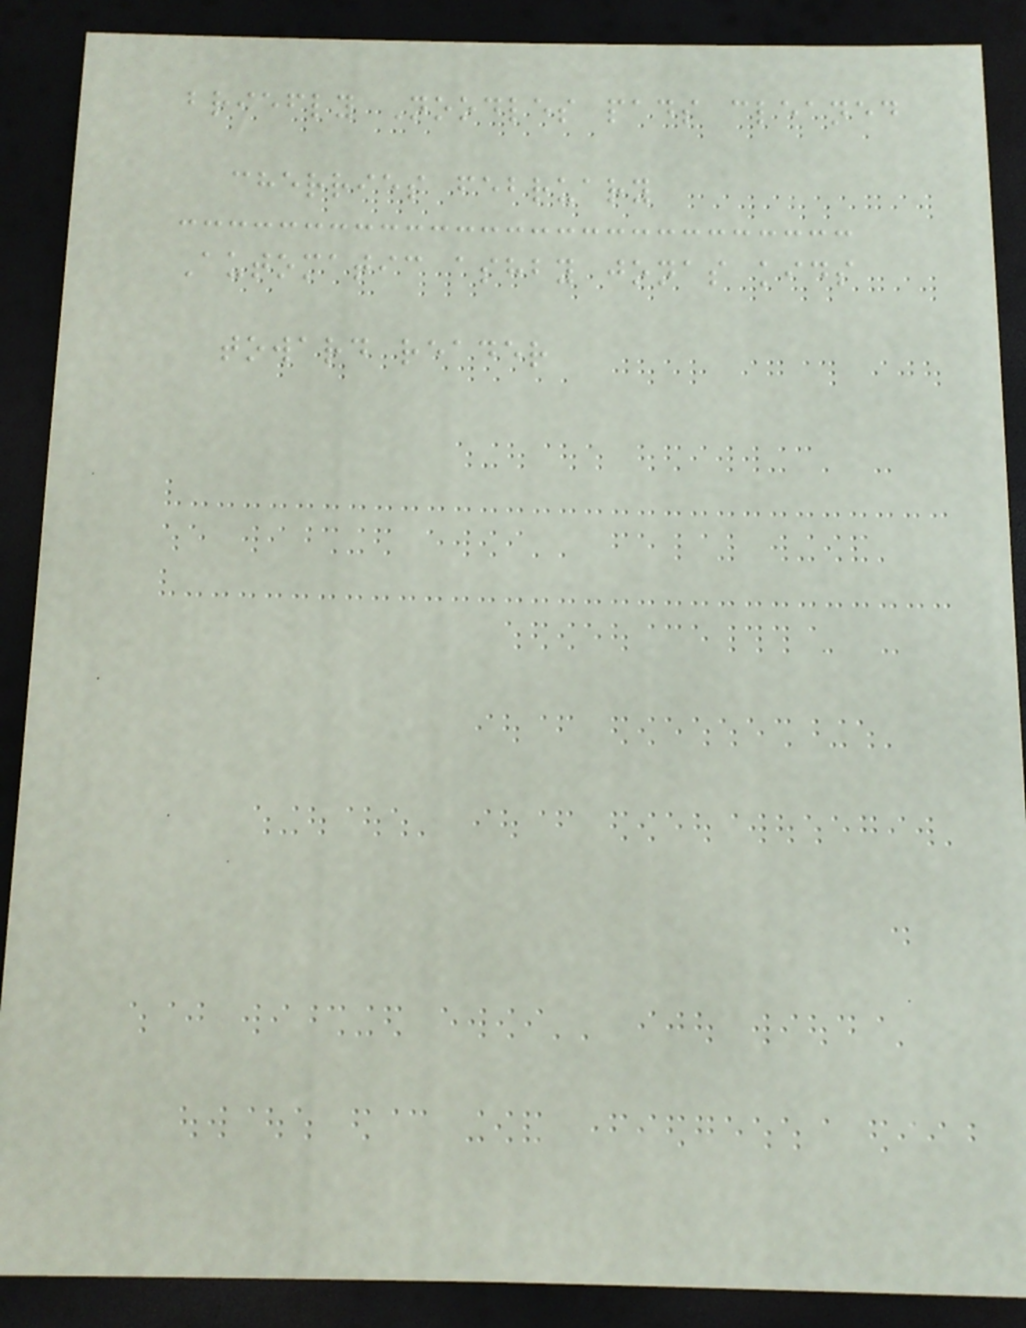briefly Noodles pads cleaned
cherries february
Automatic ashby jonas kids
toward reader
